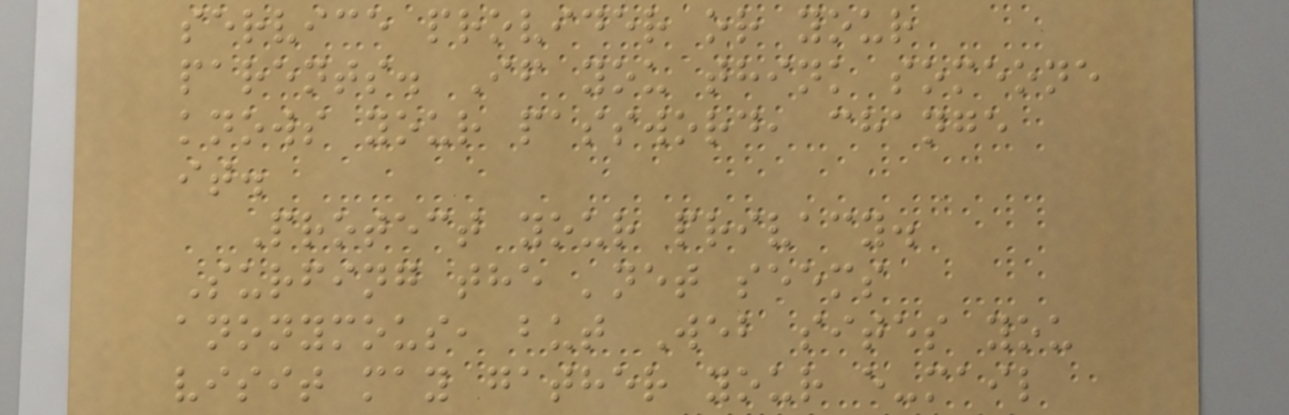service provider or your
parents. If you think someone
knows your password, change
it.
Protect your privacy.
Surfing the 'net seems
anonymous, but Web sites you
visit may gather your e-mail
